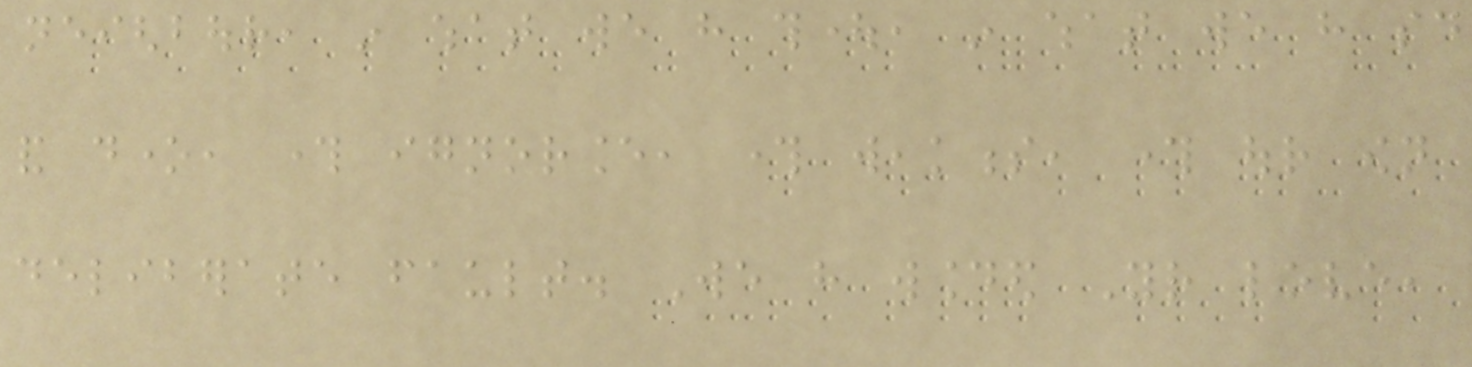neighbour, in what we have thought, in what we have said
and done, through ignorance, through weakness, through our own
deliberate fault. We have wounded Your love,
